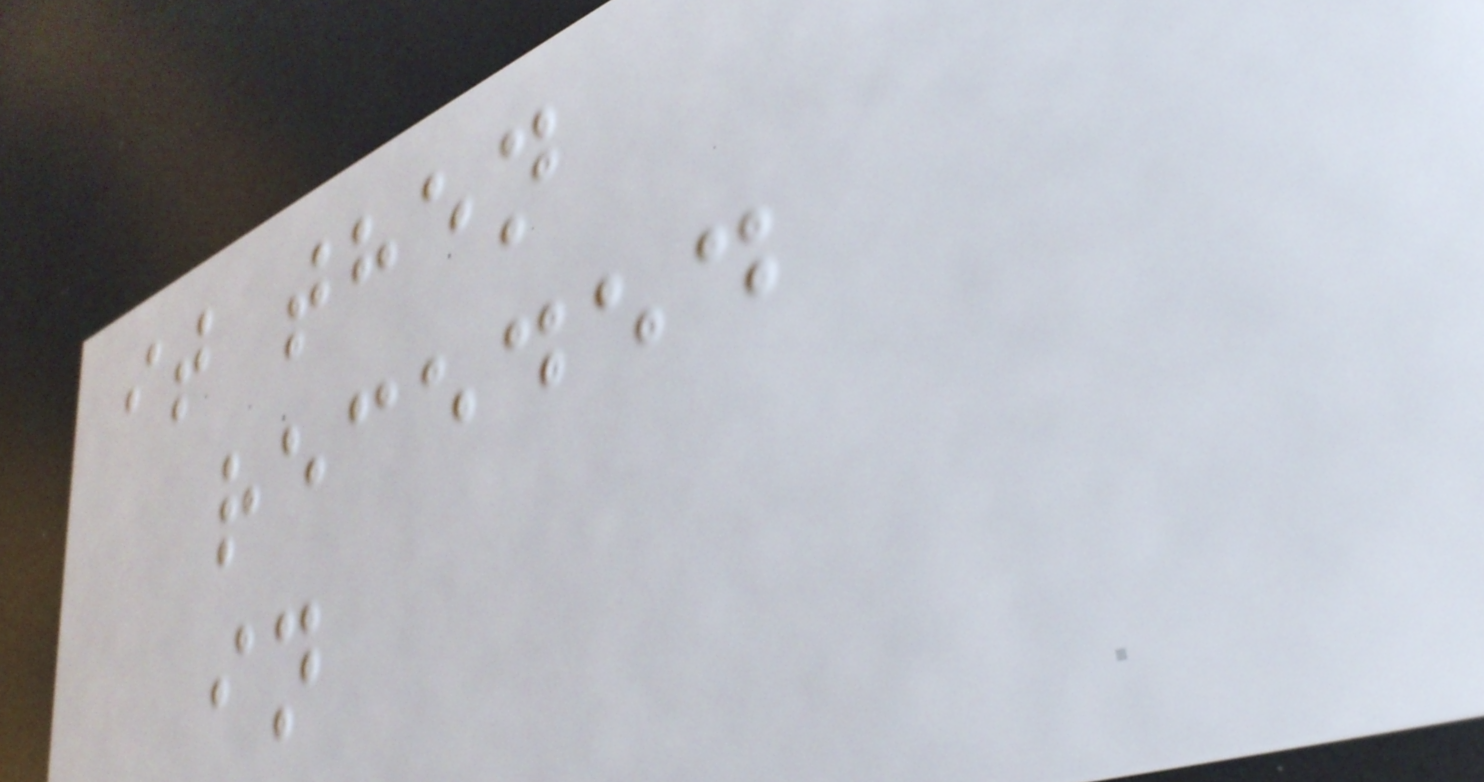it then
receded
in
